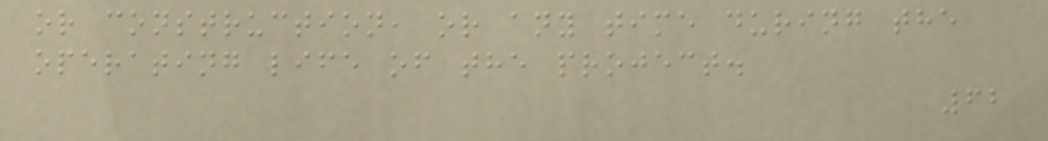or construction, or any time during the
operating life of the project.
62
